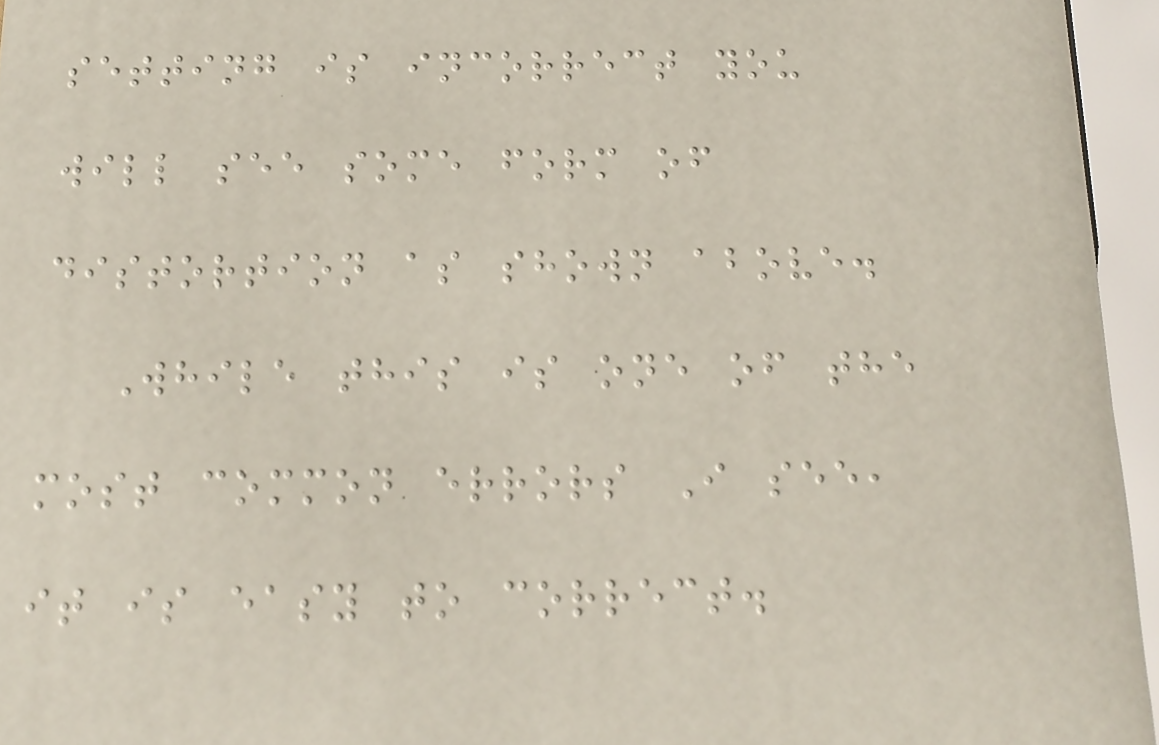setting is incorrect you
will see some form of
distortion as shown above.
While this is one of the
most common errors I see,
it is easy to correct.
